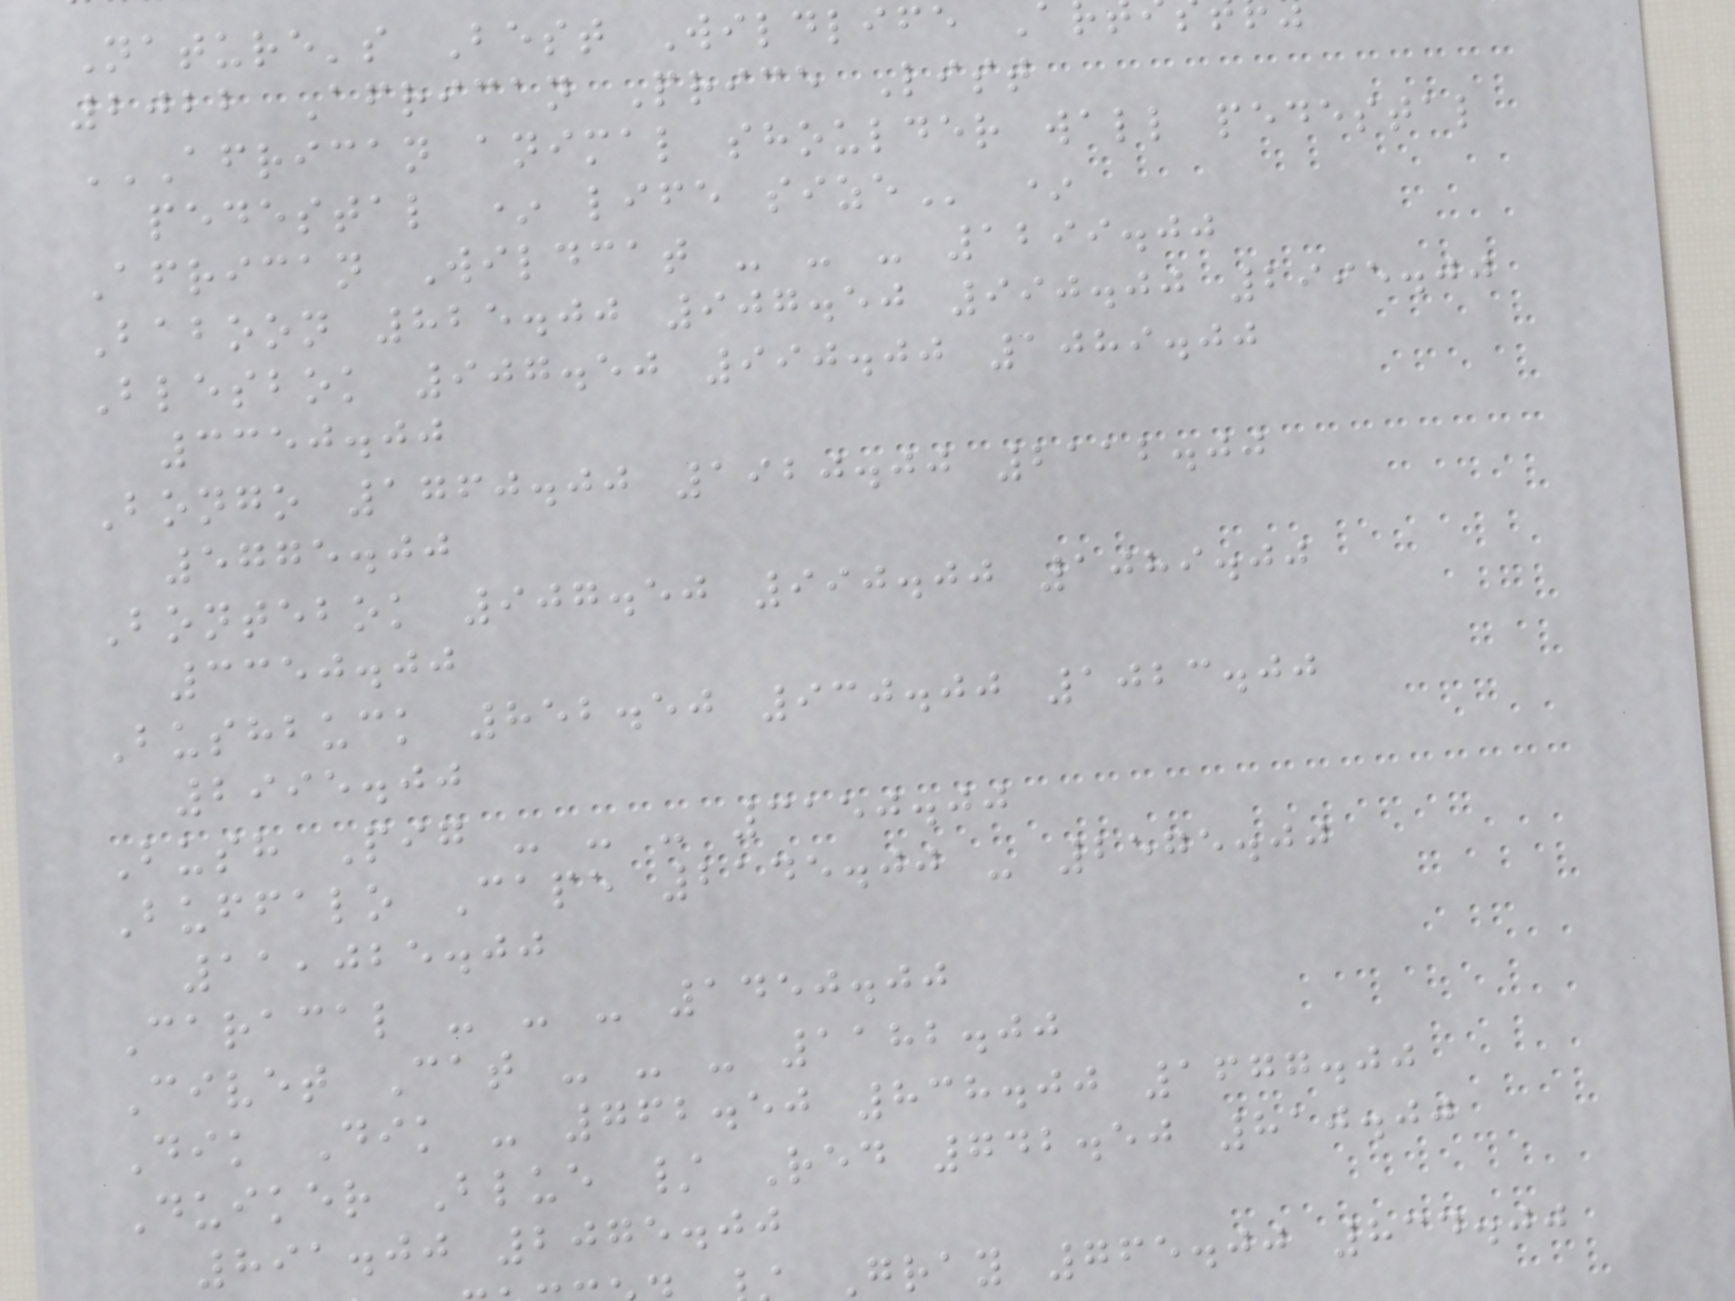Nature's Best Wildlife
2022 African Price List
AFRICAN ANIMAL SHOULDER WALL PEDESTAL
pedestal * life
African Wildcat - - - 1299.00
Baboon 825.00 907.50 990.00 2995.00
Blesbok 907.50 990.00 1089.00
3350.00
Bongo 1760.00 1920.00 2112.00
5775.00
Bontebok 907.50 990.00 1089.00
3350.00
Bushbuck 852.50 930.00 1023.00
2995.00
Bush Pig - - - 3150.00
Buffalo Cape 2145.00 - 2575.00
11,025.00
Caracal - - - 1450.00
Civet Cat - - - 1182.00
Dik Dik - 762.50 838.00 1677.00
Duiker Blue / Red 742.50 810.00
891.00 2075.00
Gray 765.00 834.00
